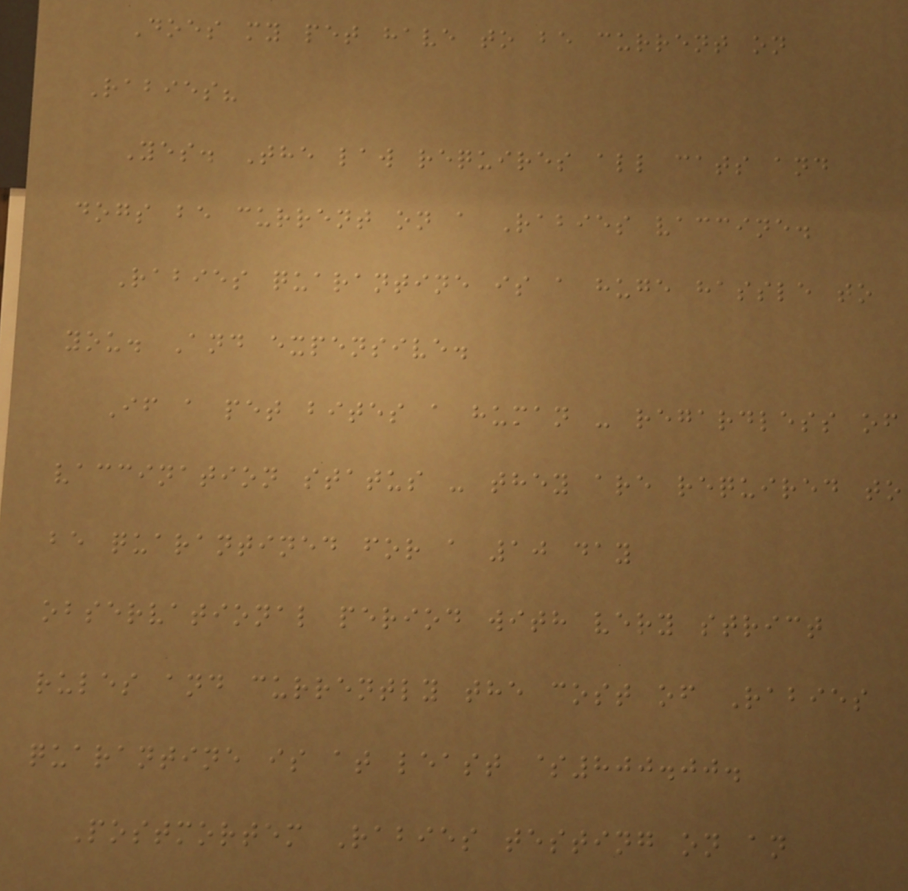Does my pet have to be current on
Rabies?
Yes. The law requires all cats and
dogs be current on a Rabies vaccine.
Rabies quarantine is a huge hassle to
you. And expensive.
If a pet bites a human - regardless of
vaccination status - they are required to
be quarantined for a 10 day
observational period with very strict
rules and currently the cost of Rabies
quarantine is at least $800.00.
Postmortem Rabies testing on an
